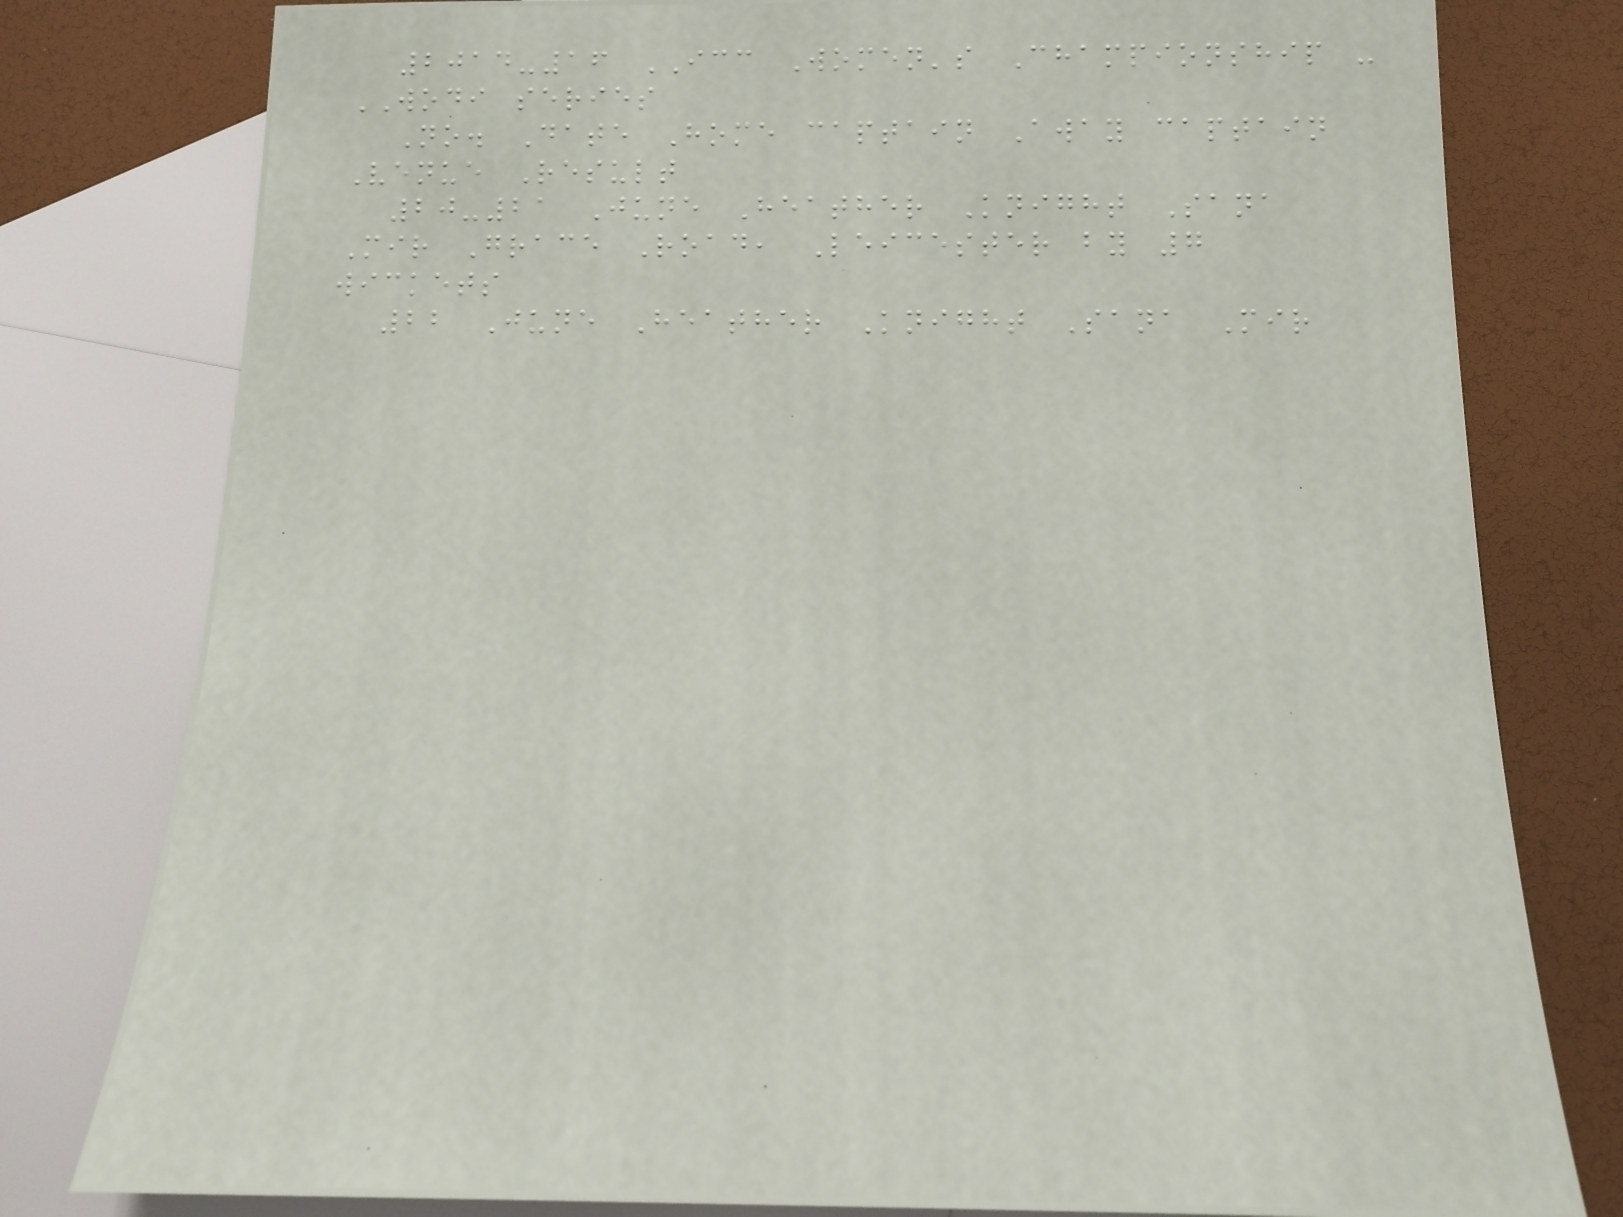2014-16 ICC Women's Championship -
WODI series
No. Date Home captain Away captain
Venue Result
20-21 June Heather Knight Sana
Mir Grace Road, Leicester by 7
wickets
22 June Heather Knight Sana Mir
